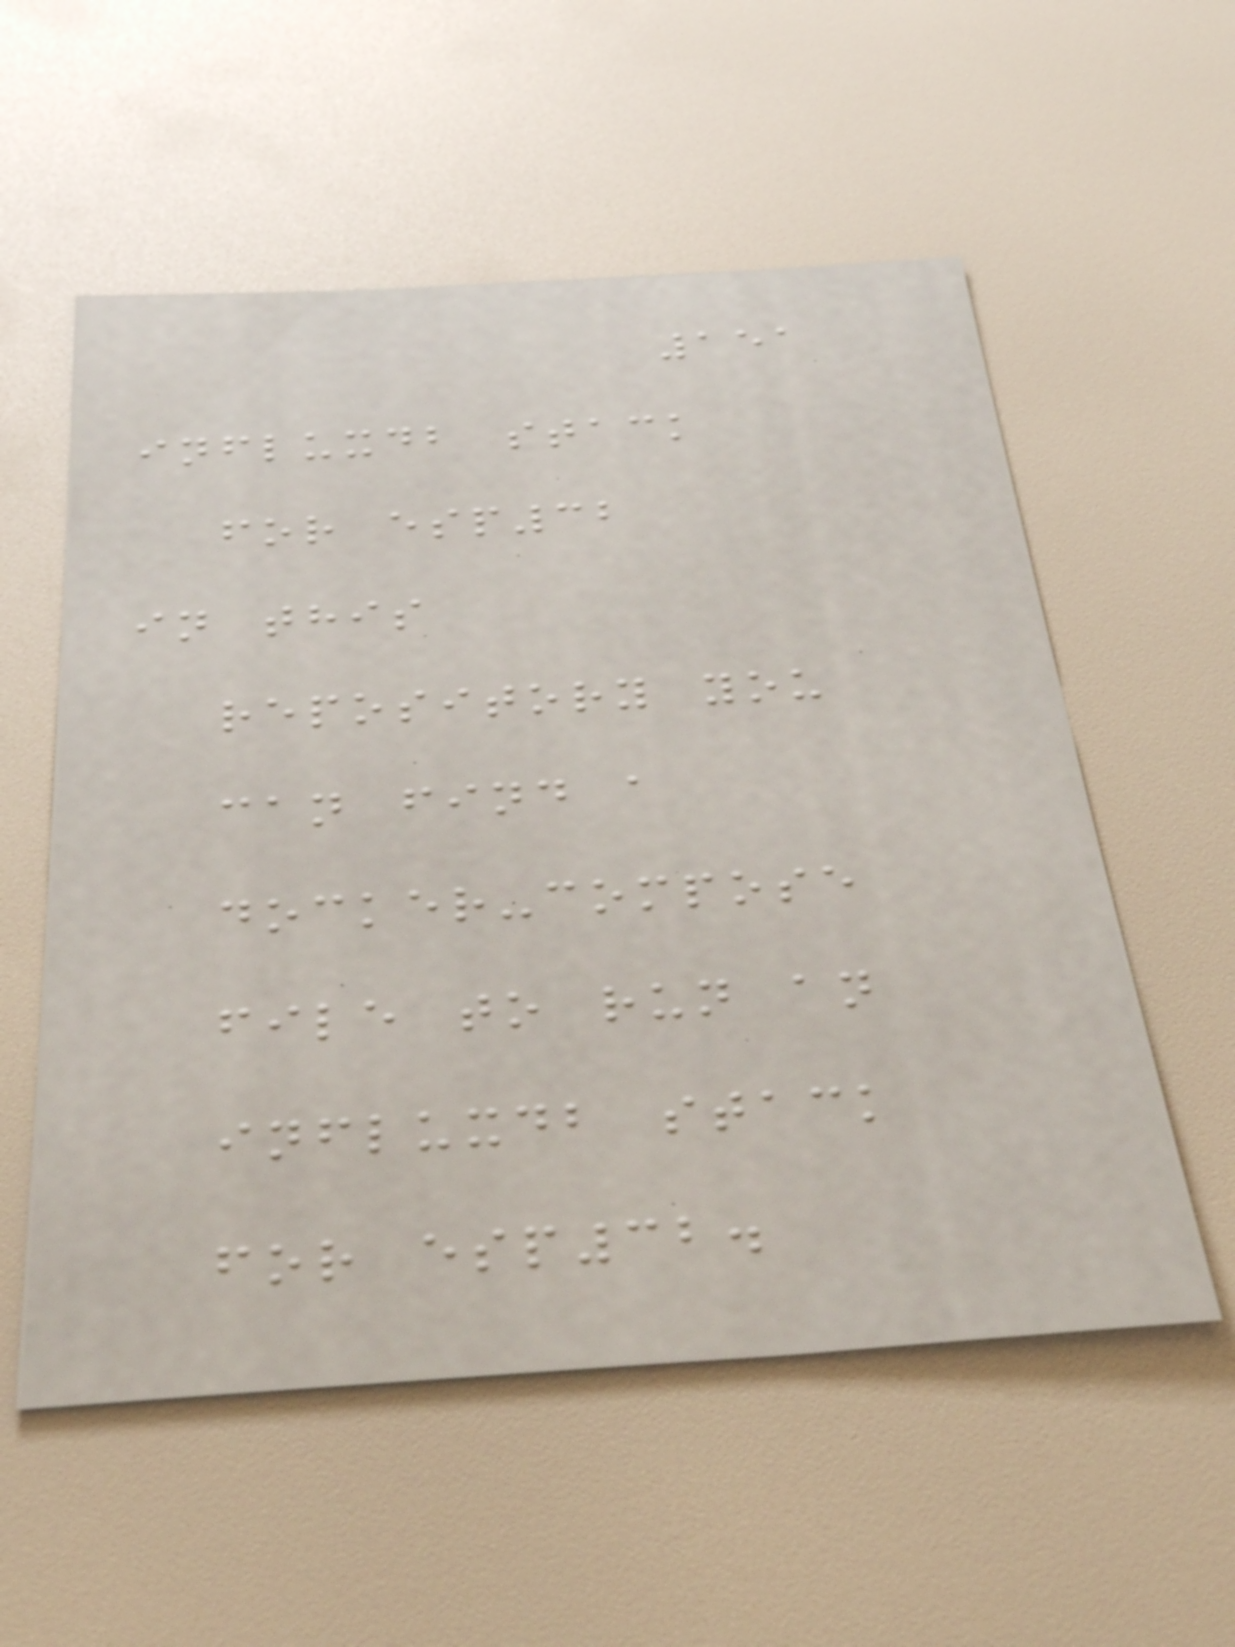151
influxdb stack
for esp32
in this
repository you
can find a
docker-compose
file to run an
influxdb stack
for esp32.
